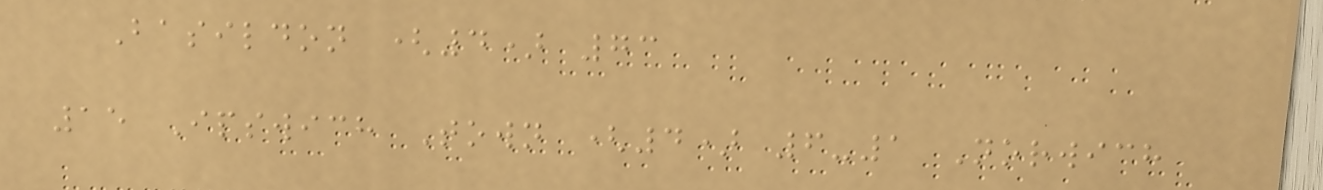Basildon (4) 73
15 Ipswich Town (4) 6-1 Norwich
